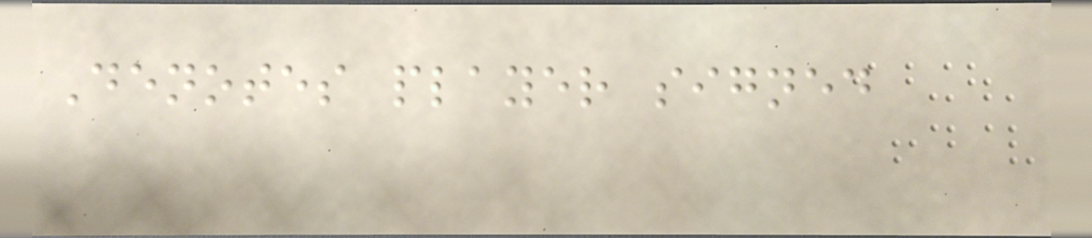Denotes player signed
